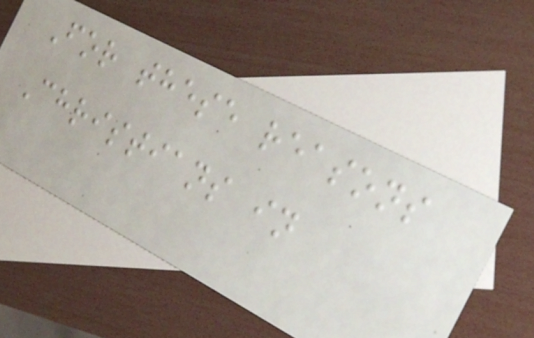For these reasons
Christians in
